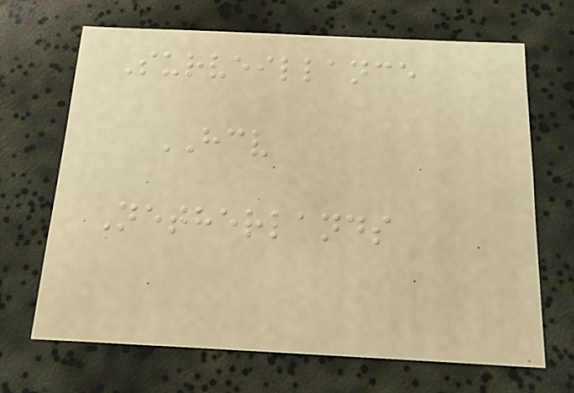Surveillance
HCV
Netherlands
